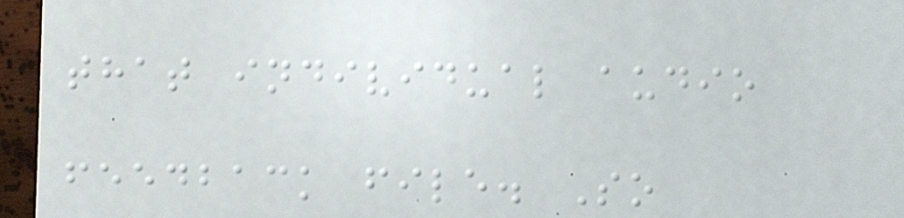that individual audio
feedback file. So
